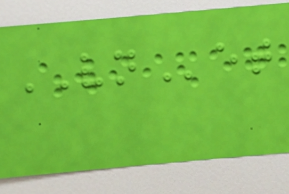VNet
